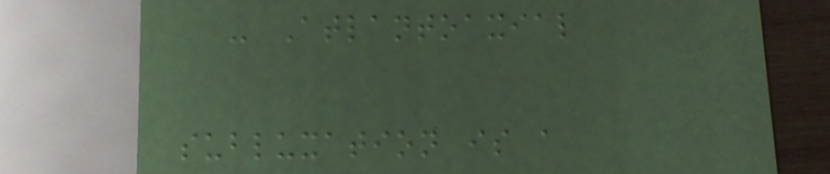- Atlantoaxial
subluxation is a
